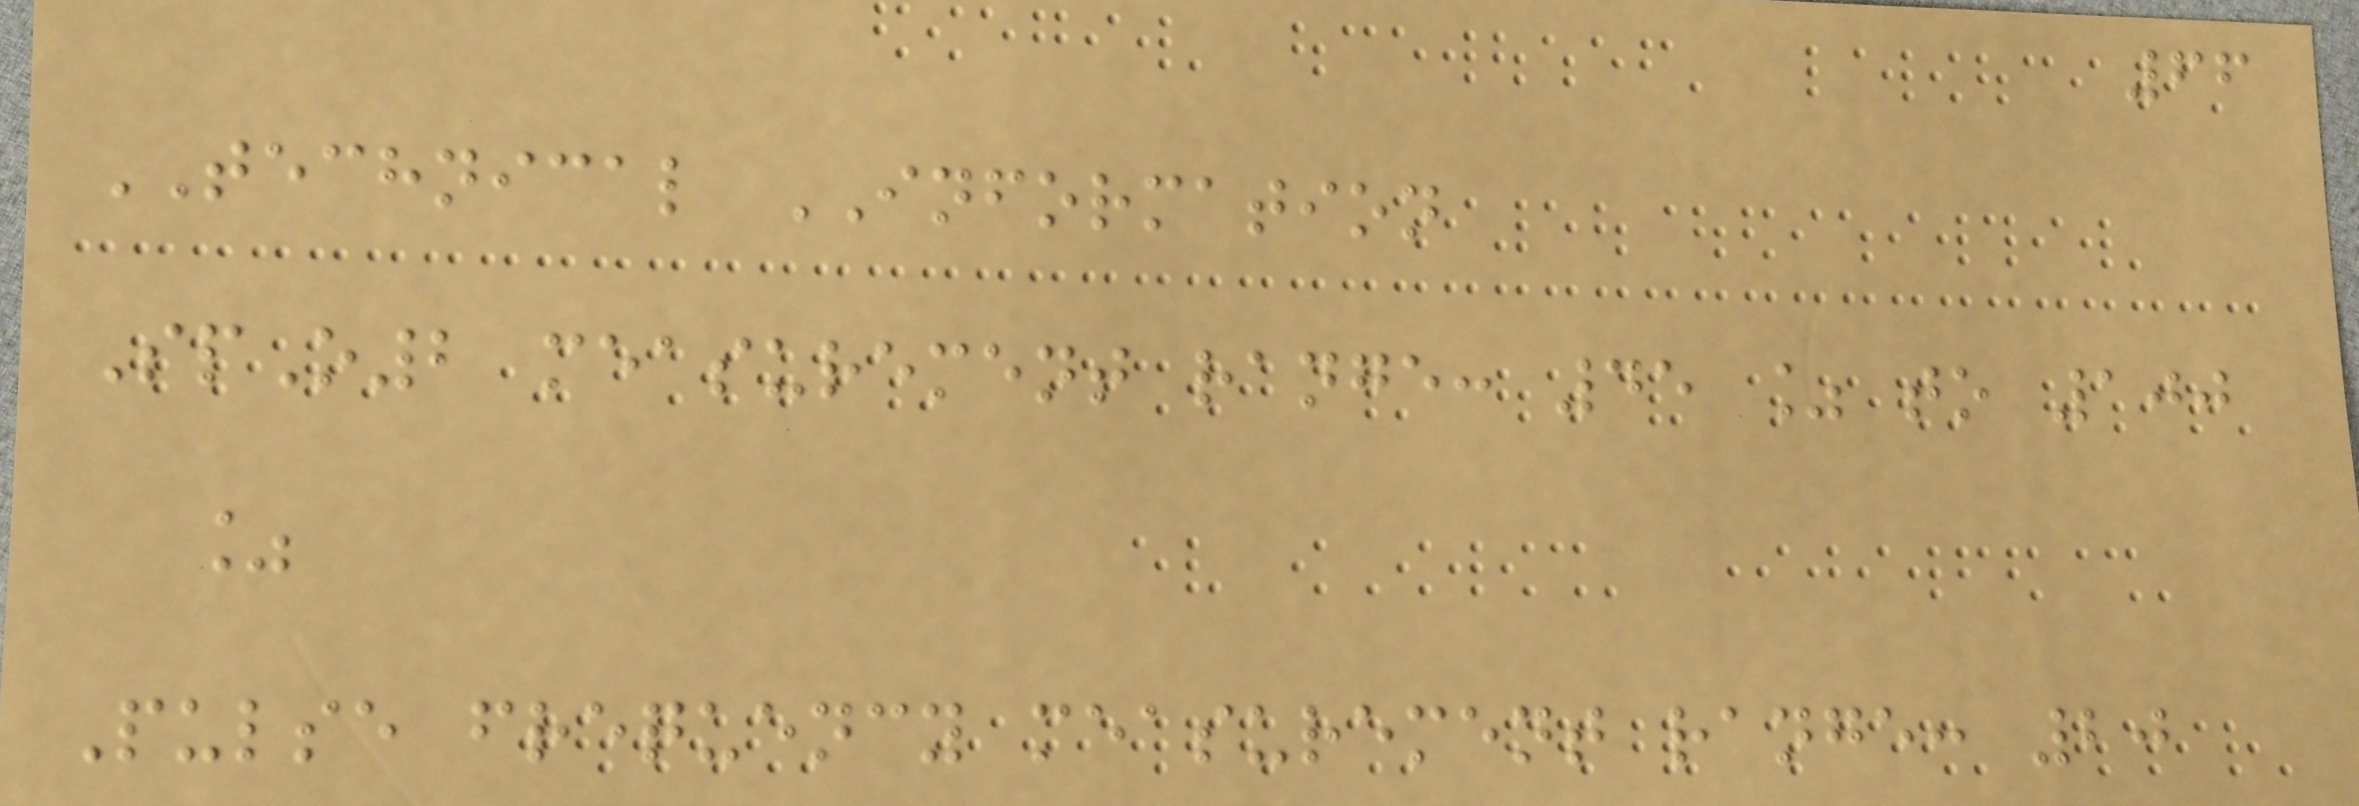66
TECHNICAL INFORMATION
SpO2 measurement range: 45 % to 100
%
Pulse frequency measurement range: 20
